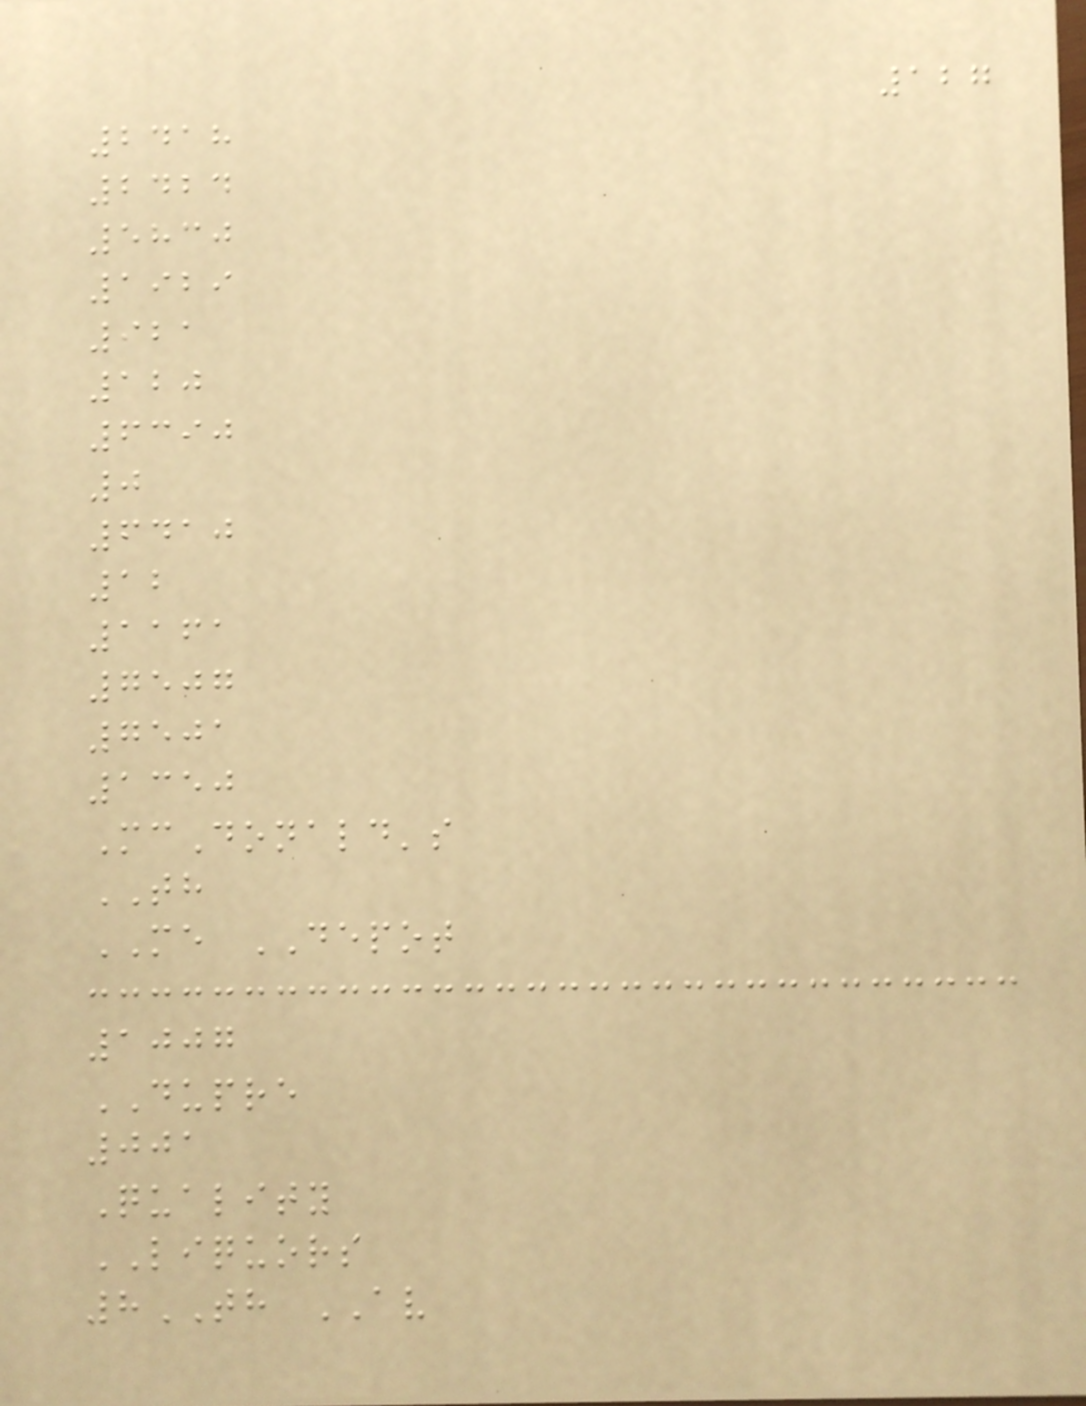127
2418
2424
5830
1929
921
120
6390
0
6410
12
1161
7507
7501
1350
McDonald's
TH
ME DEPOT
1007
DUPRE
001
Quality
LIQUORS
8TH AV
